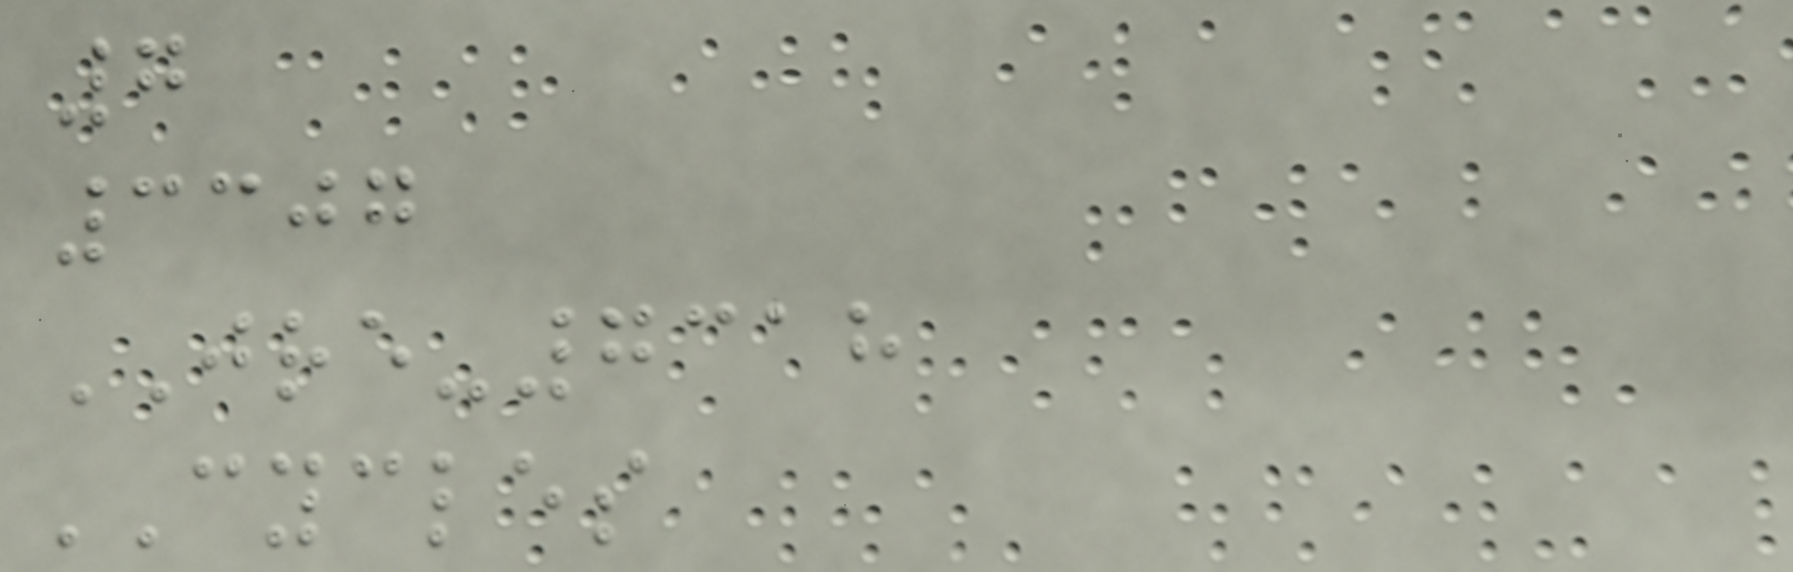7
3307
JRE-7318
CYCLES
